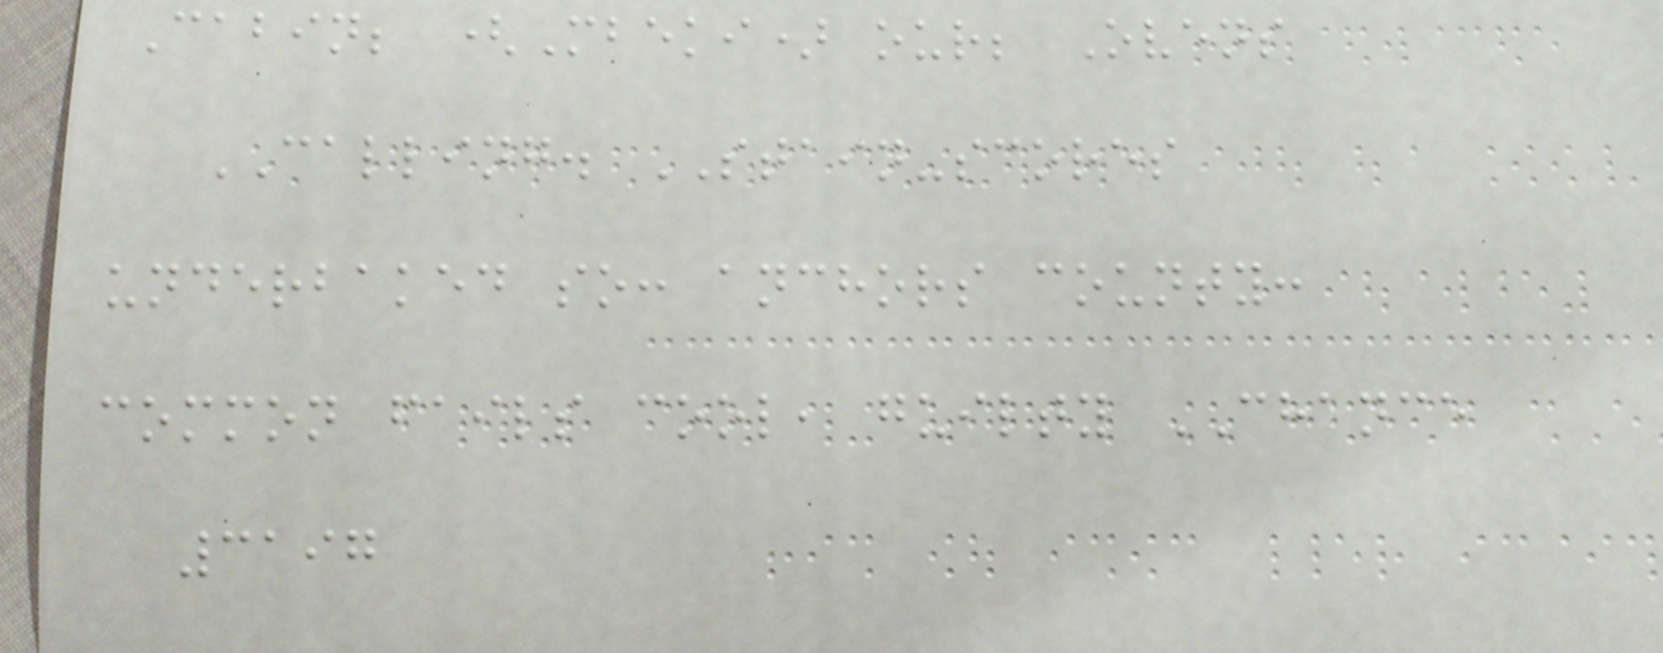Cabin; (Mbeki) our; Ovens
CALLING. STAIN-scores
underbaked so: anchors county:
common fails cool, guilty CHANCE
3197
